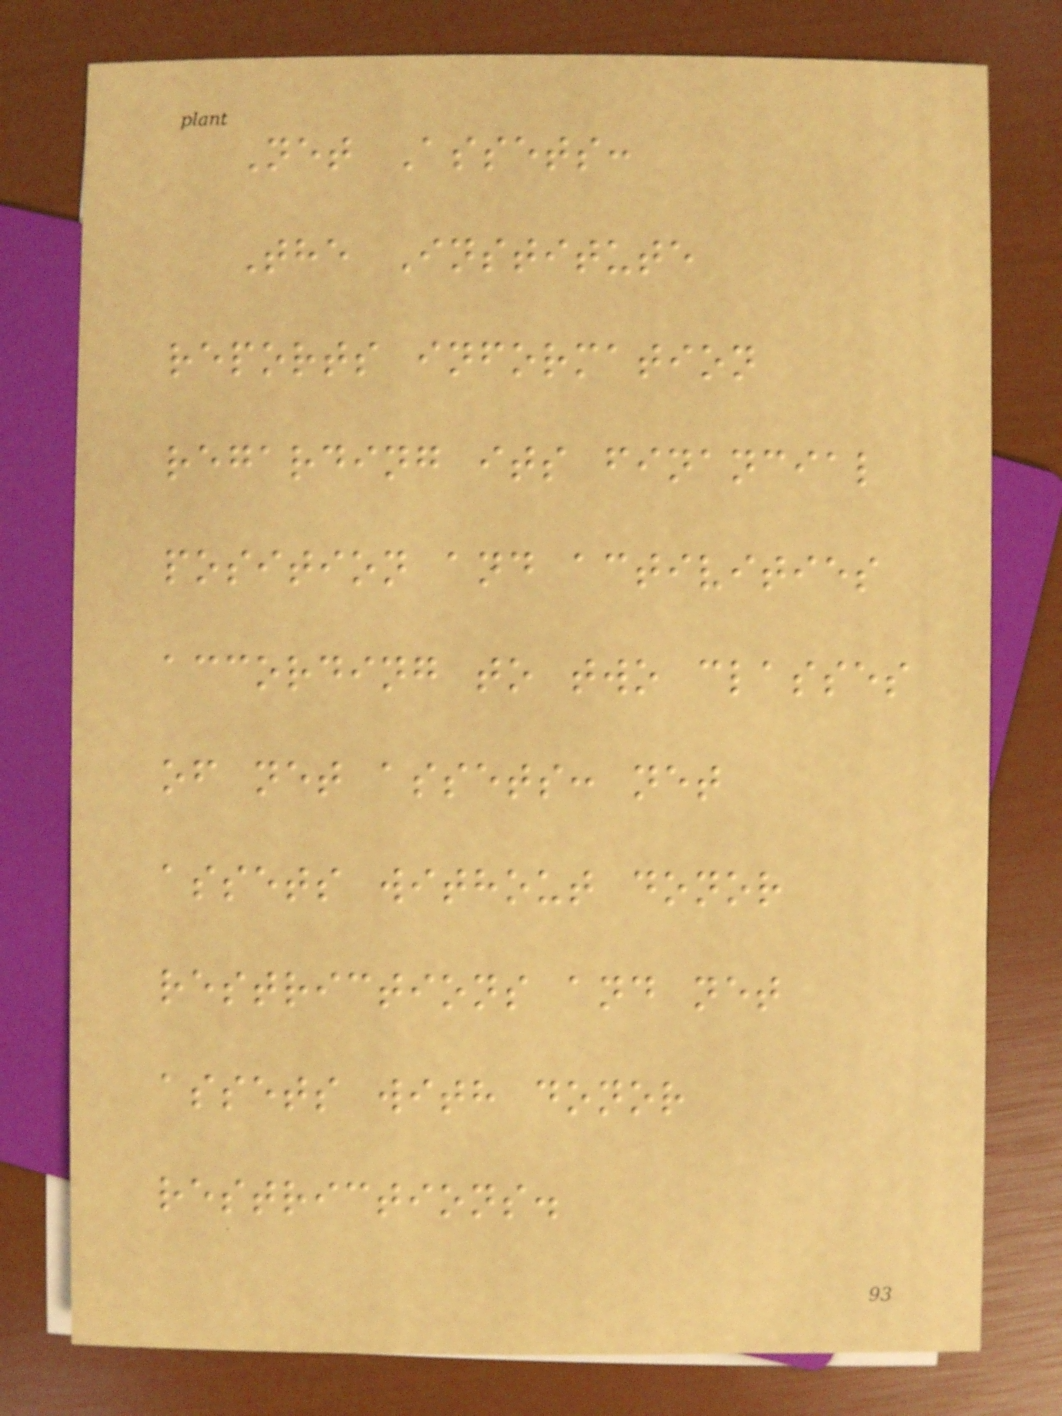Net Assets:
The Institute
reports information
regarding its financial
position and activities
according to two classes
of net assets: net
assets without donor
restrictions and net
assets with donor
restrictions.
